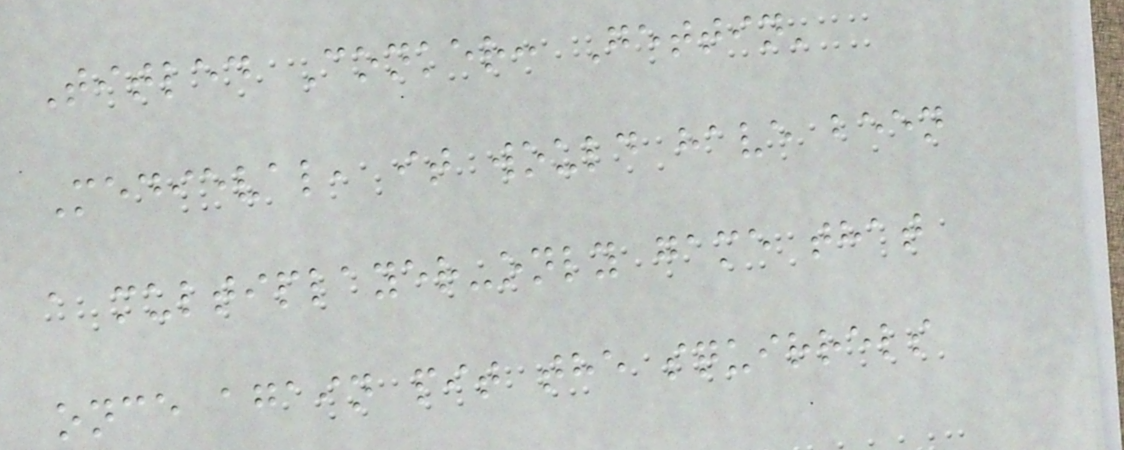Titled Conker: Gettin'
Medieval, it would have been
a multiplayer-only game that
once again pit the squirrels
